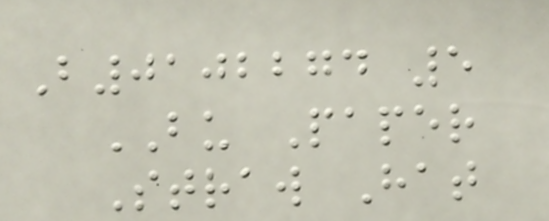B0102274 5
BU Paper
Straw Hat
